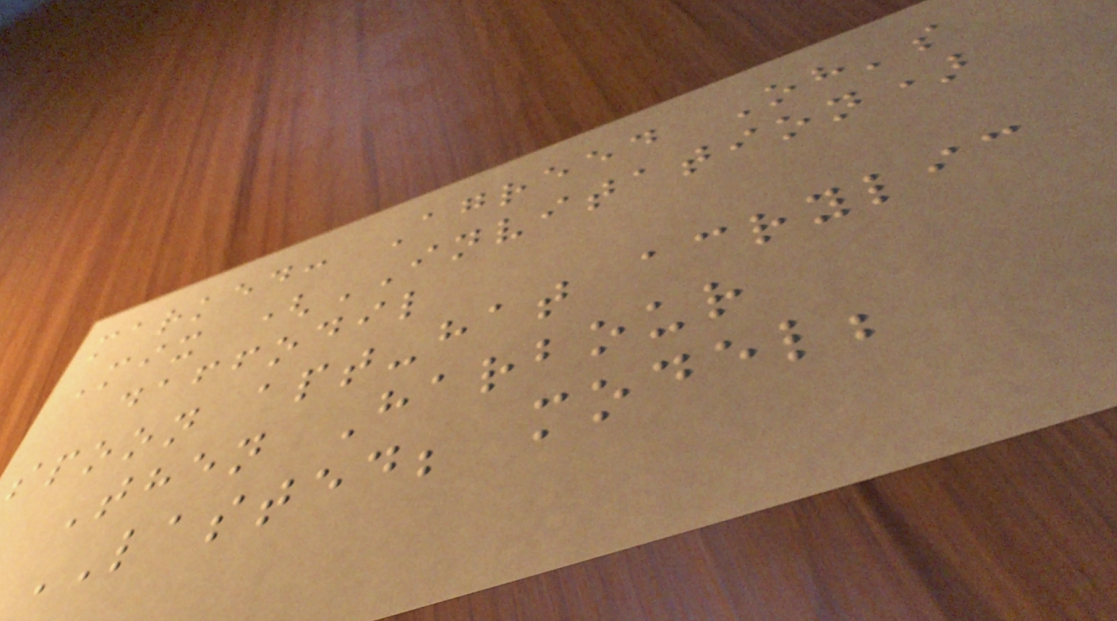marked: Agreed Oh's
Mix (INVITATION)
daffodil
spoon apt-hat acrylic
Then Harbour
LASTED; model;
